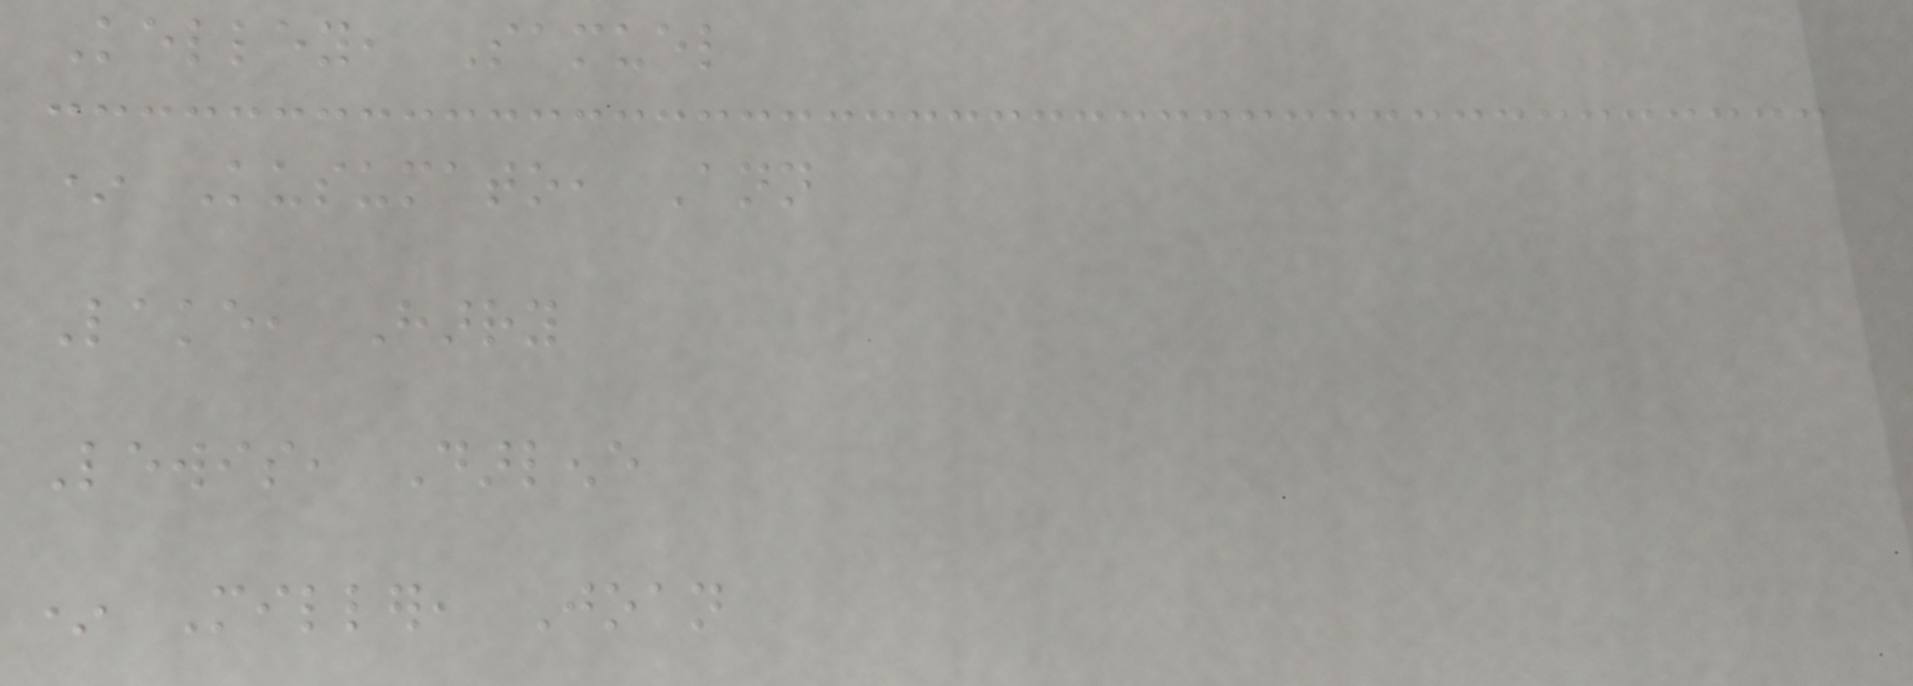Kelley, Samuel
* Kusumato, Ann
Lake, Harry
Lewis, Darlene
* Miller, Joan
